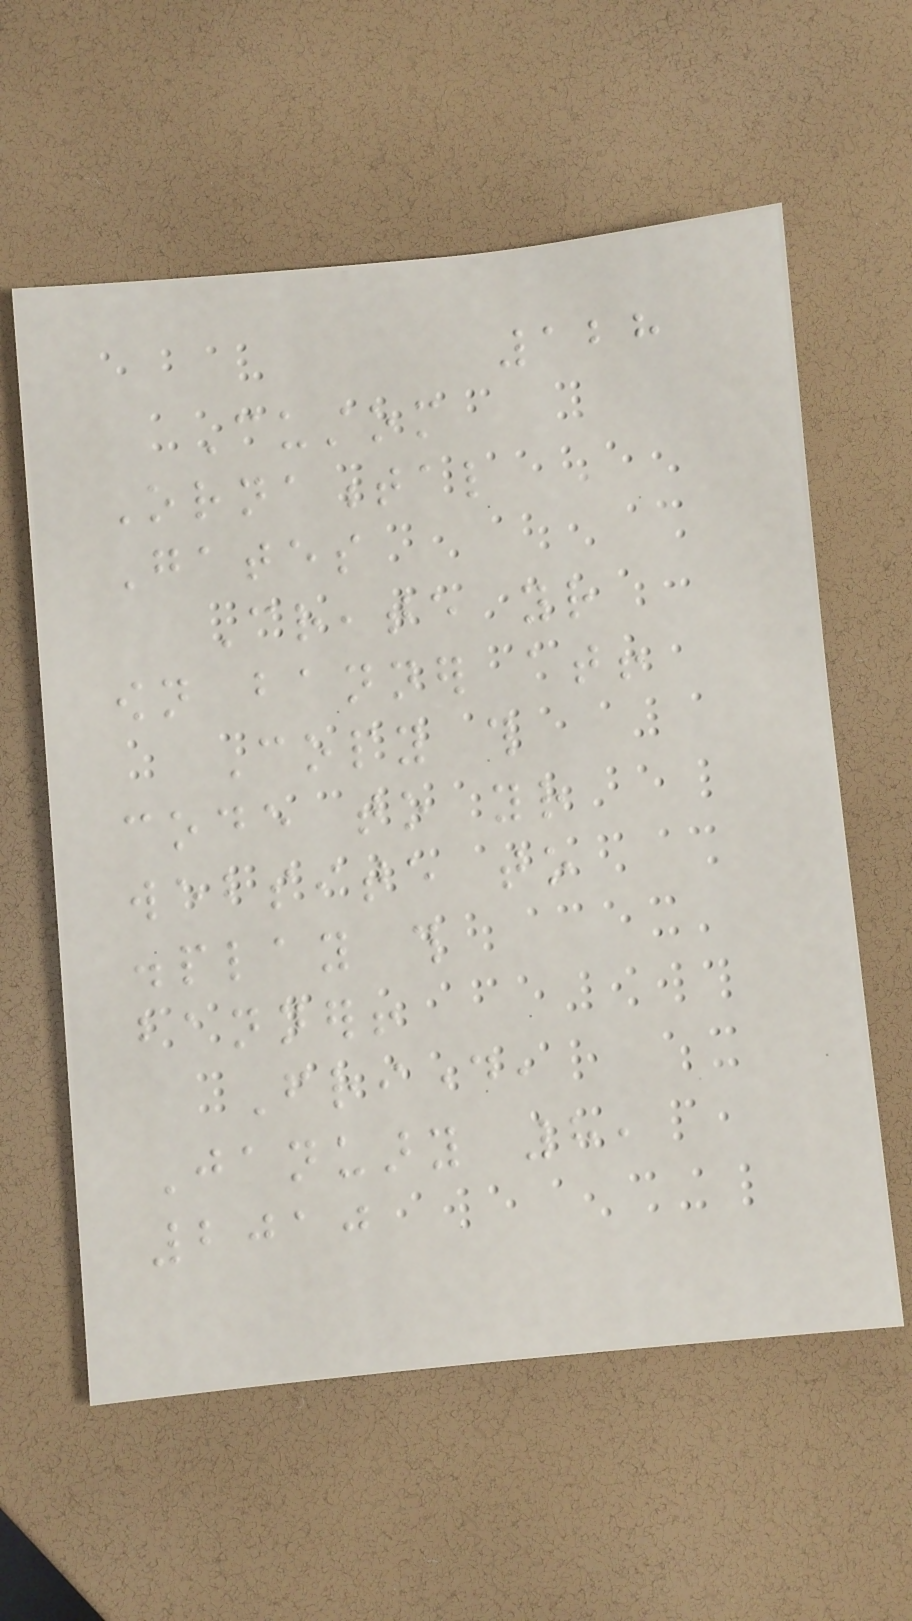128
Custom
Ornamental
Gates
Create your
own banner at!
Copy this
code to your
website to
display this
banner!
Friday,
January 8,
2010
